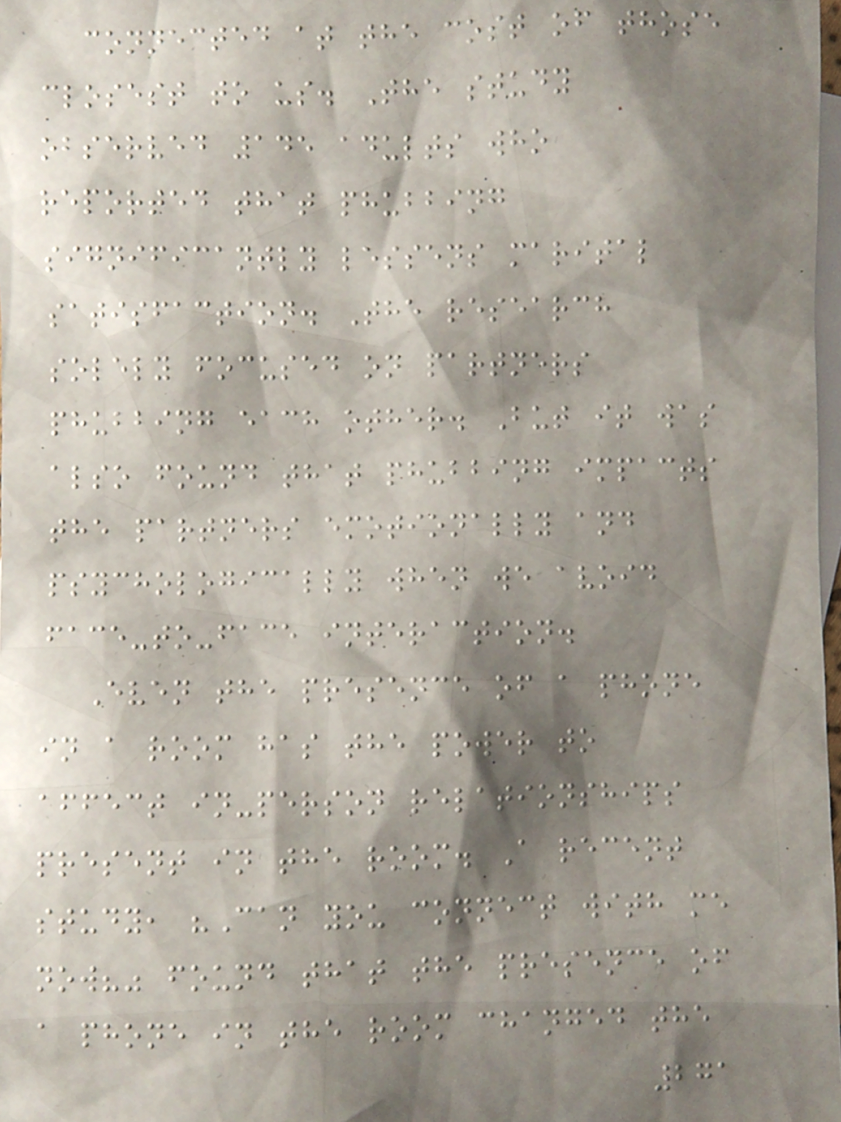connected at the cost of those
closest to us. The study
observed 145 adults who
reported that phubbing
significantly lessens marital
satisfaction. The research
solely focused on partners
phubbing each other. But it was
also found that phubbing impacts
the partners emotionally and
psychologically when we avoid
face-to-face interaction.
Even the presence of a phone
in a room has the power to
affect in-person relationships
present in the room. A recent
study, "Can you connect with me
now?" found that the presence of
a phone in the room changed the
271
